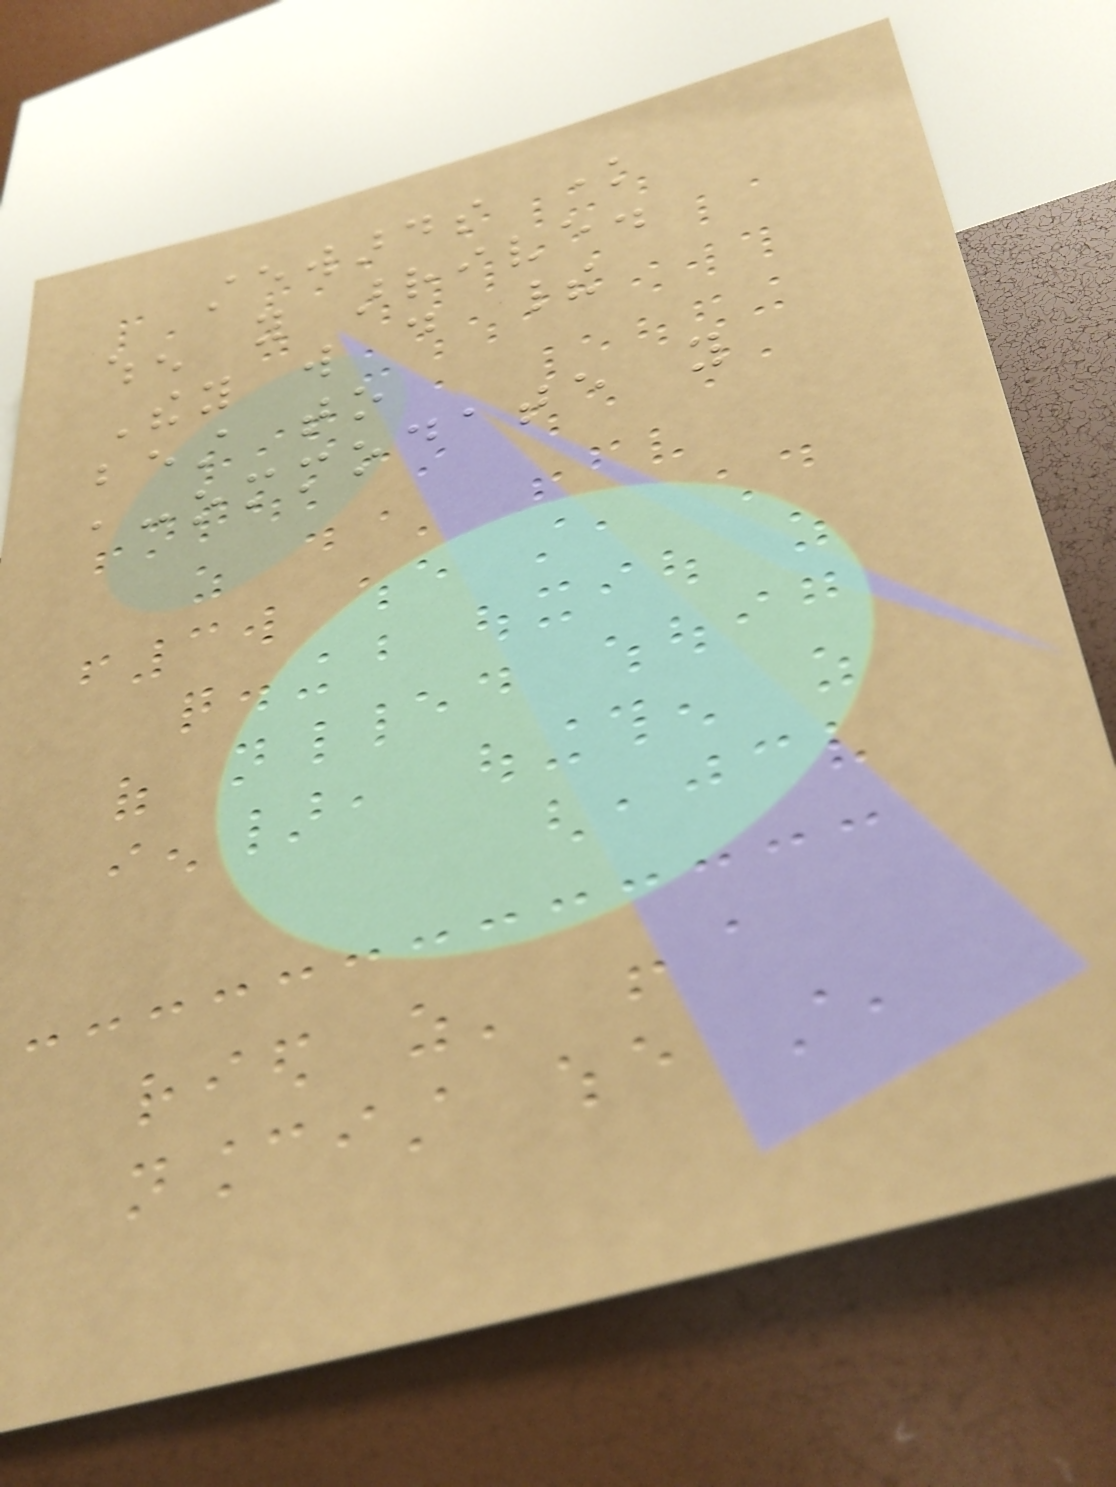stewards know
when you arrive.
They will do their
best to
accommodate you
